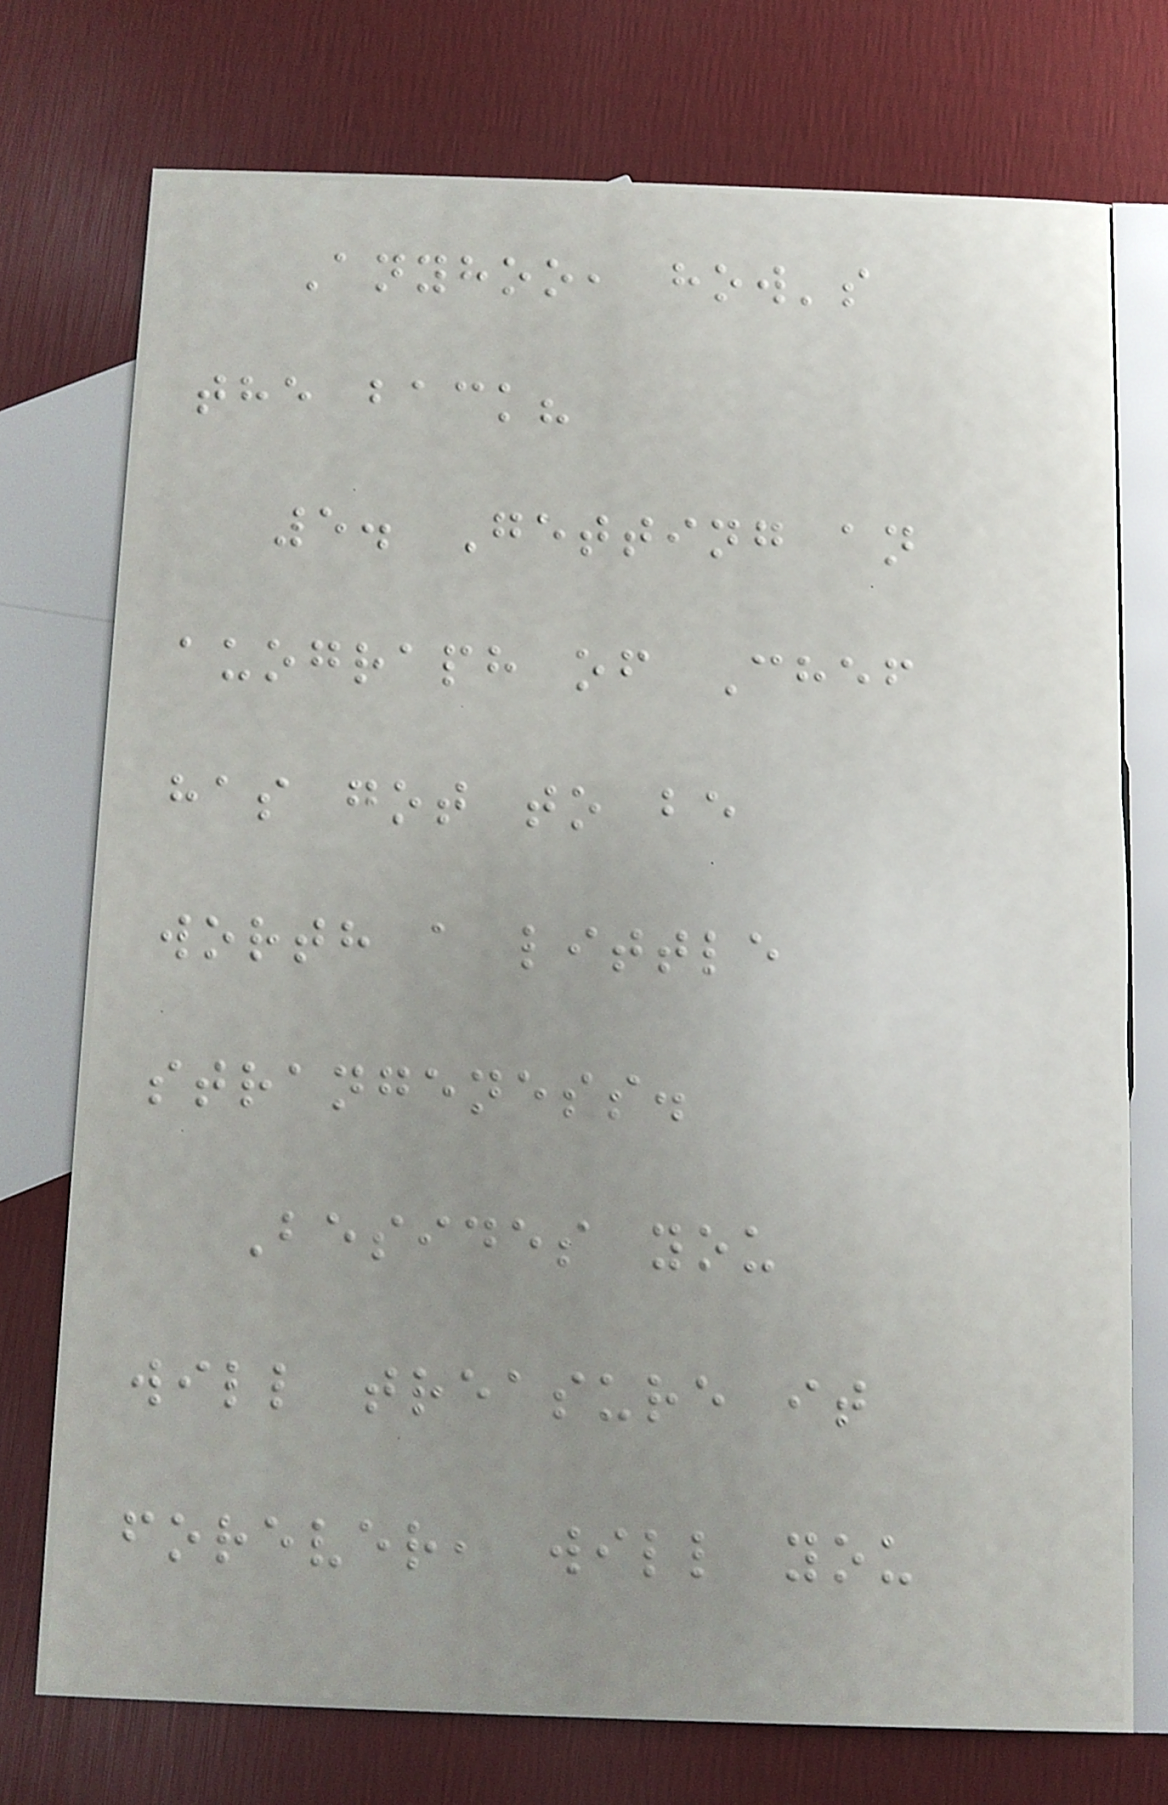Anyhoo, how's
the back?
5. Getting an
auograph of Chef
has got to be
worth a little
strangeness.
Besides you
will treasure it
forever, will you
